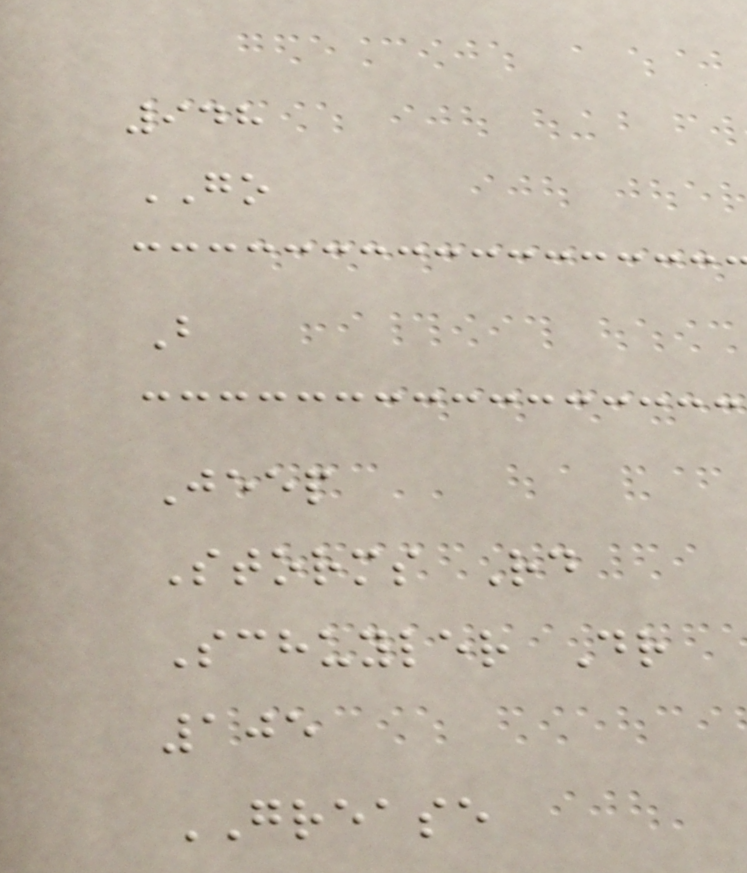948
GO
B
Jeep
Storms Rd
Schuyler Dr
105
GREASE
